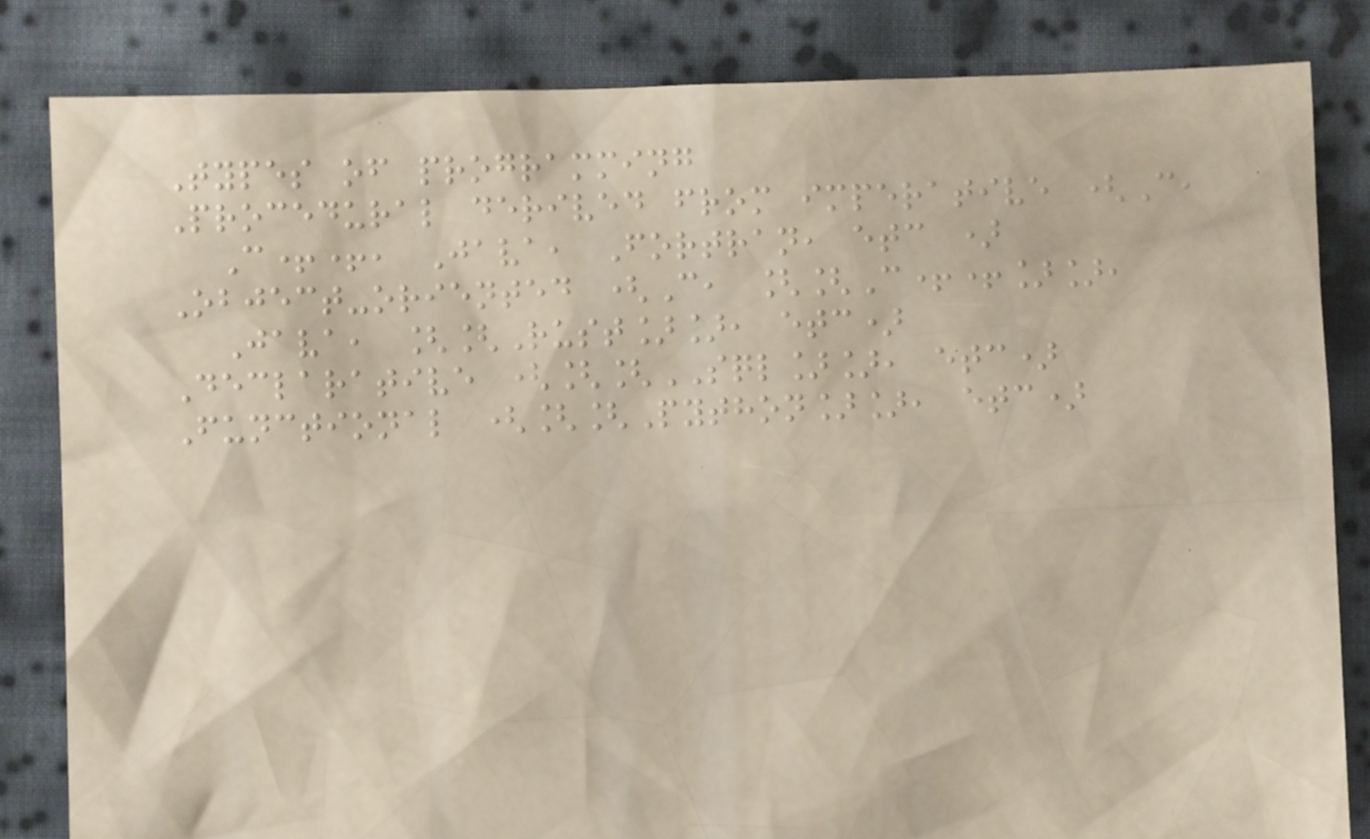Types of programming
Procedural derived from imperative (C,
C++, Java, Fortran, etc )
Object-oriented (C, [[C++]],
Java, [[Rust]], etc)
Declarative ([[SQL]], etc)
Functional ([[Python]], etc)
